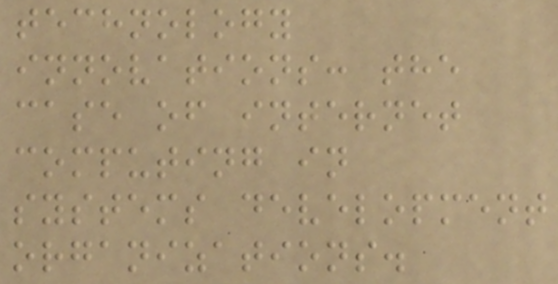technology
innovations: the
case of internet
computing in
systems development
organizations.
